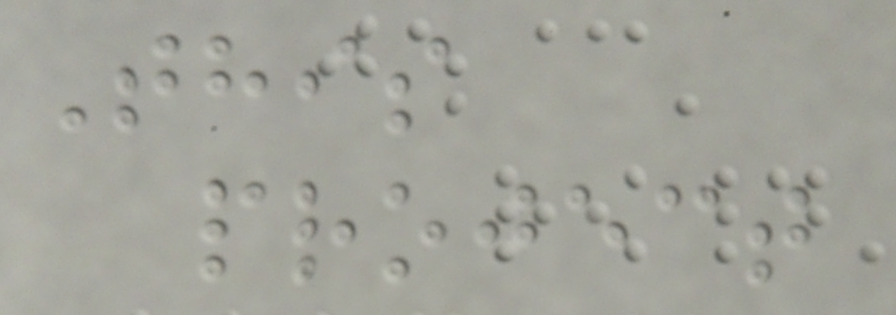This
project
